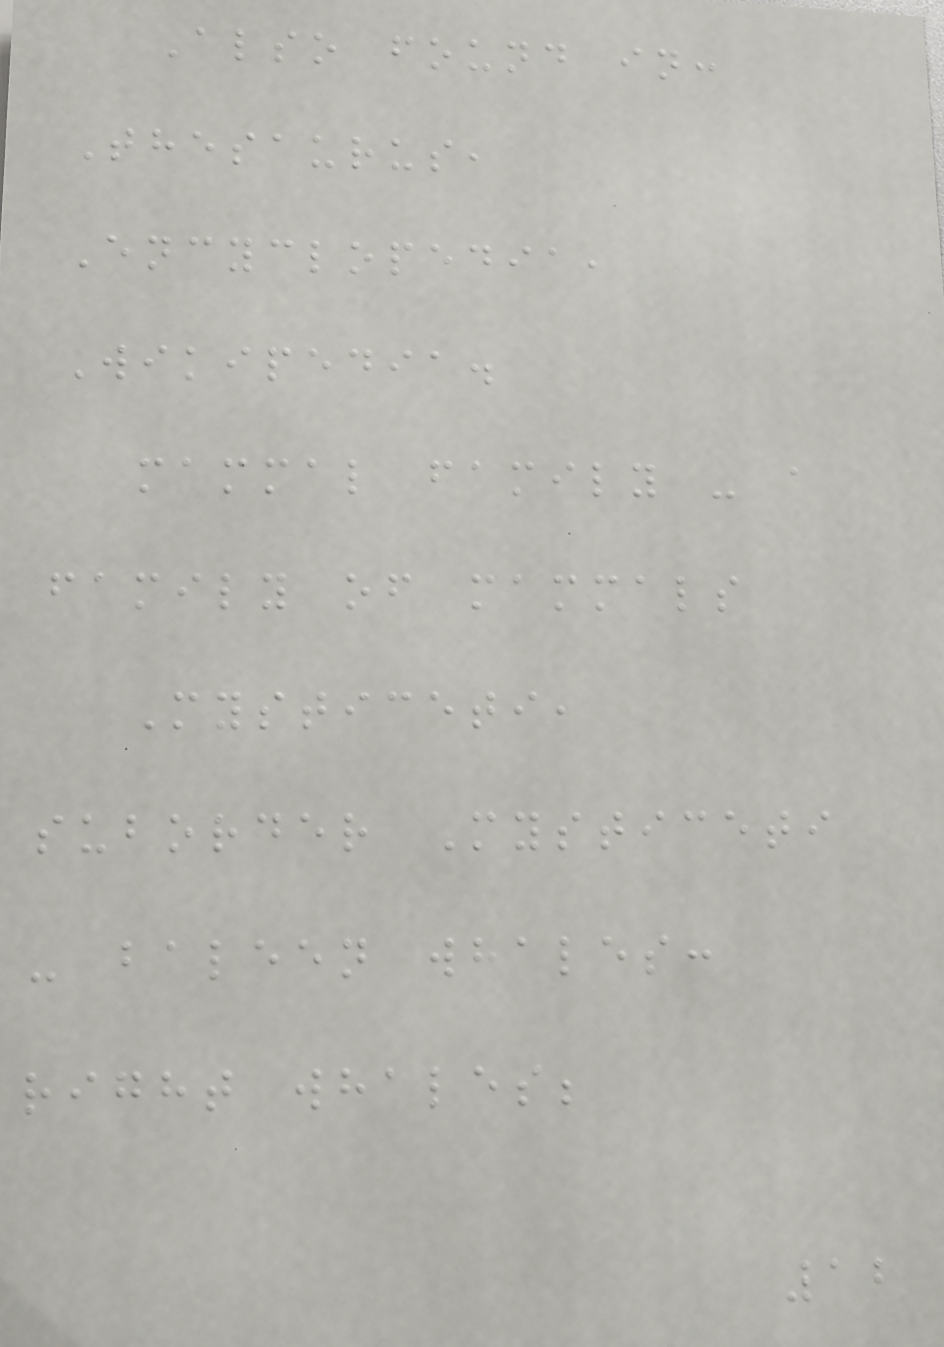Also found in:
Thesaurus,
Encyclopedia,
Wikipedia.
mammal family - a
family of mammals
Mysticeti,
suborder Mysticeti
- baleen whales:
right whales;
12
